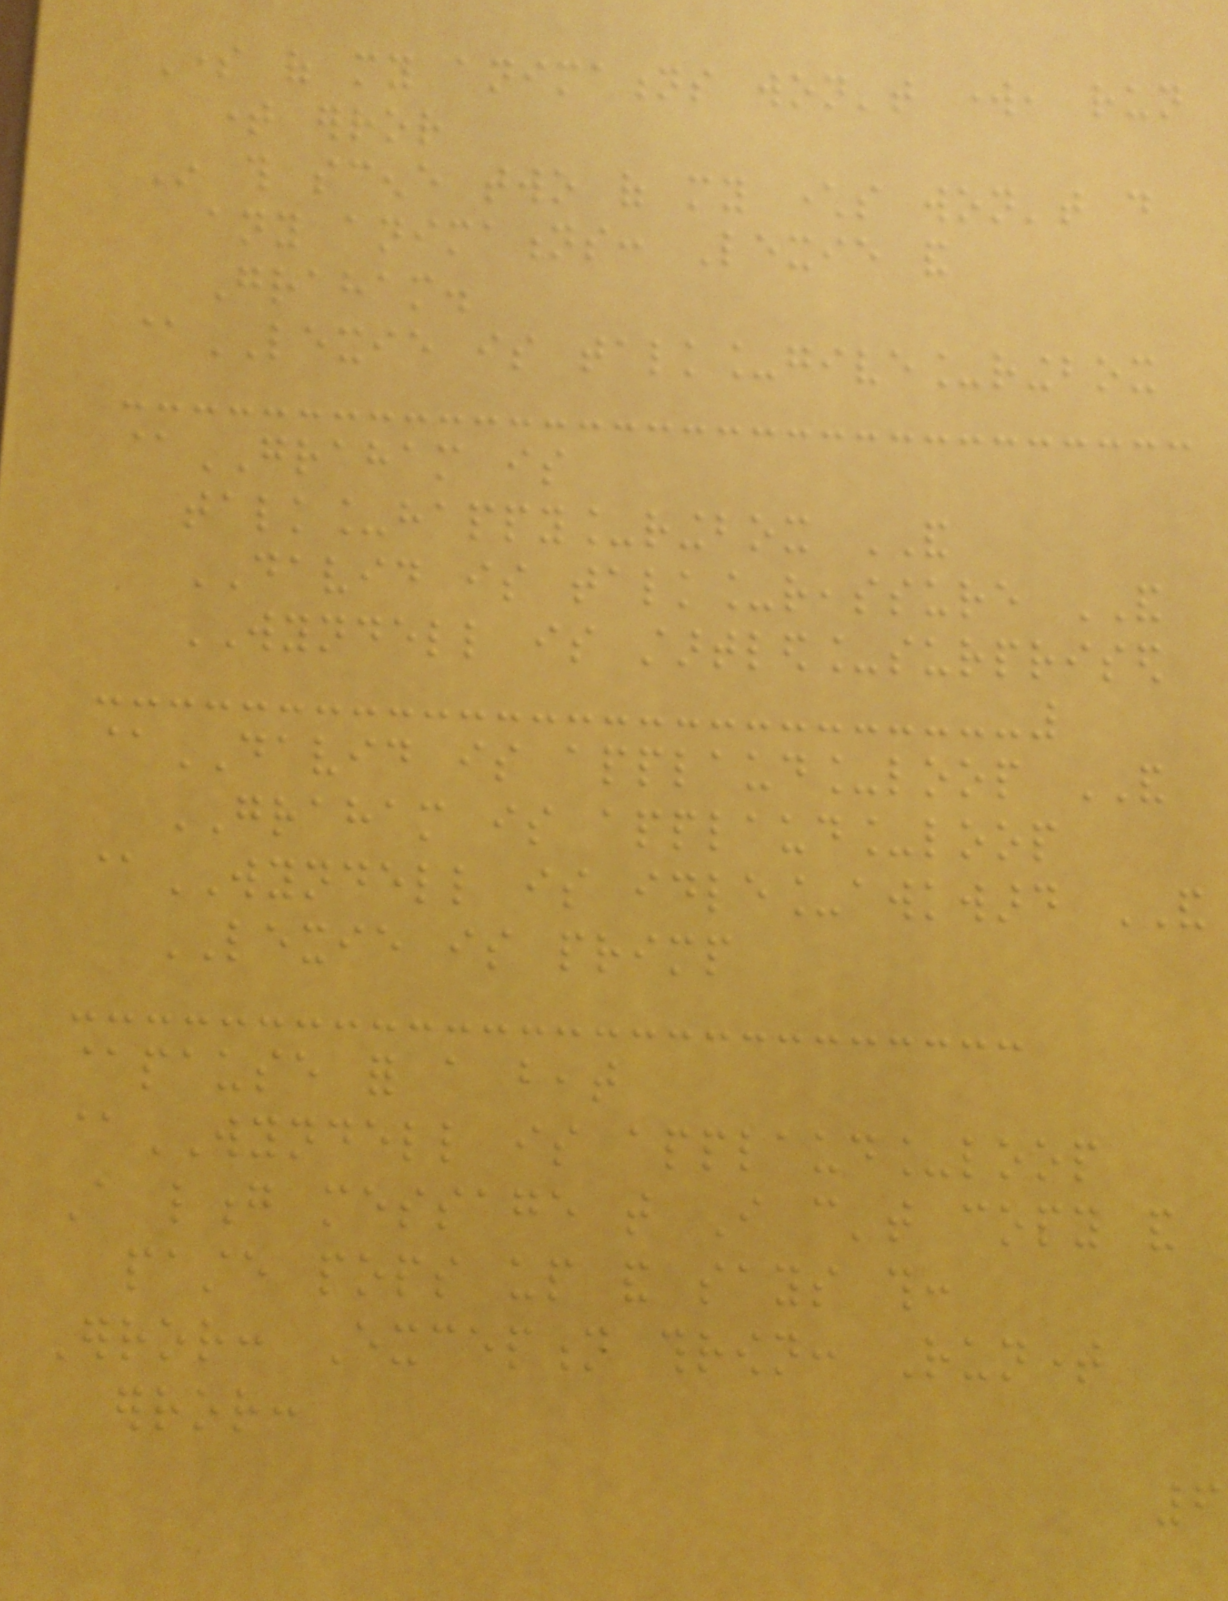Some of my animations won't work, run
time error
In this scene two of my characters won't do
any animations: Lexie and
Graham.
@LEXIE is talk_give_ringbox
@GRAHAM is
talk_happy_ringbox AND
DAVID is talk_reassure AND
WYNDELL is startled_surprised
@DAVID is applaud_loop AND
GRAHAM is applaud_loop
@WYNDELL is idle_awkward AND
LEXIE is primp
@pause for a beat
@WYNDELL is applaud_loop
A long message that I can't copy and
paste pops up and says this:
Error: Exception thrown: Runtime
error:
6
